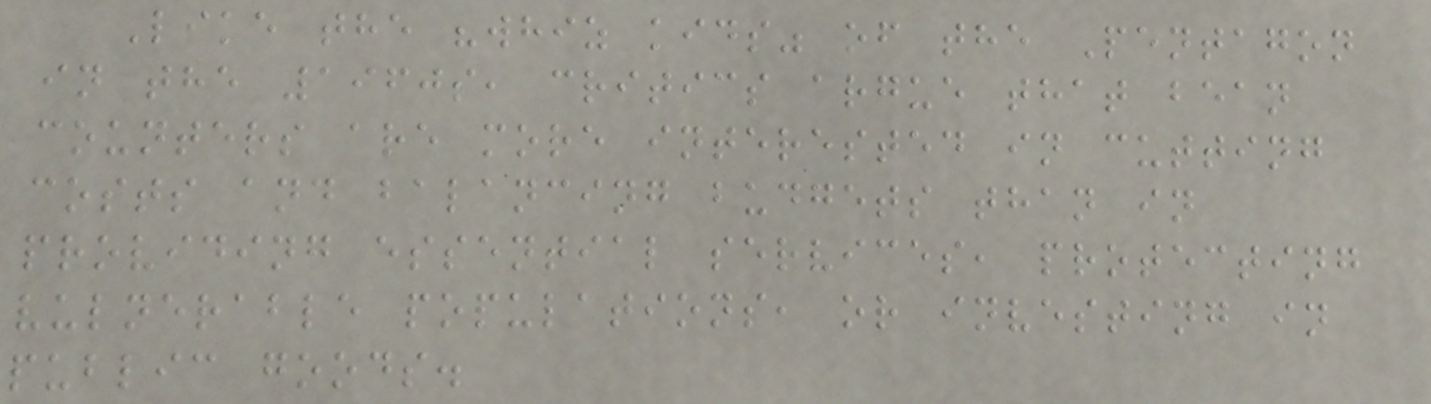Like the "whiz kids" of the Pentagon
in the 1960s, critics argue that bean
counters are more interested in cutting
costs and balancing budgets than in
providing essential services, protecting
vulnerable populations, or investing in
public goods.
